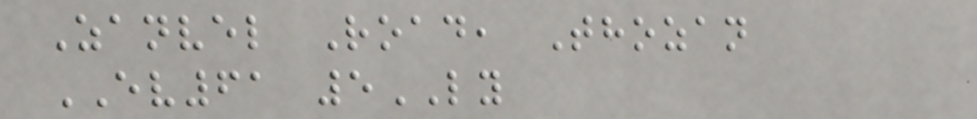Zanvel Road, Thozan
EV61 5LY
